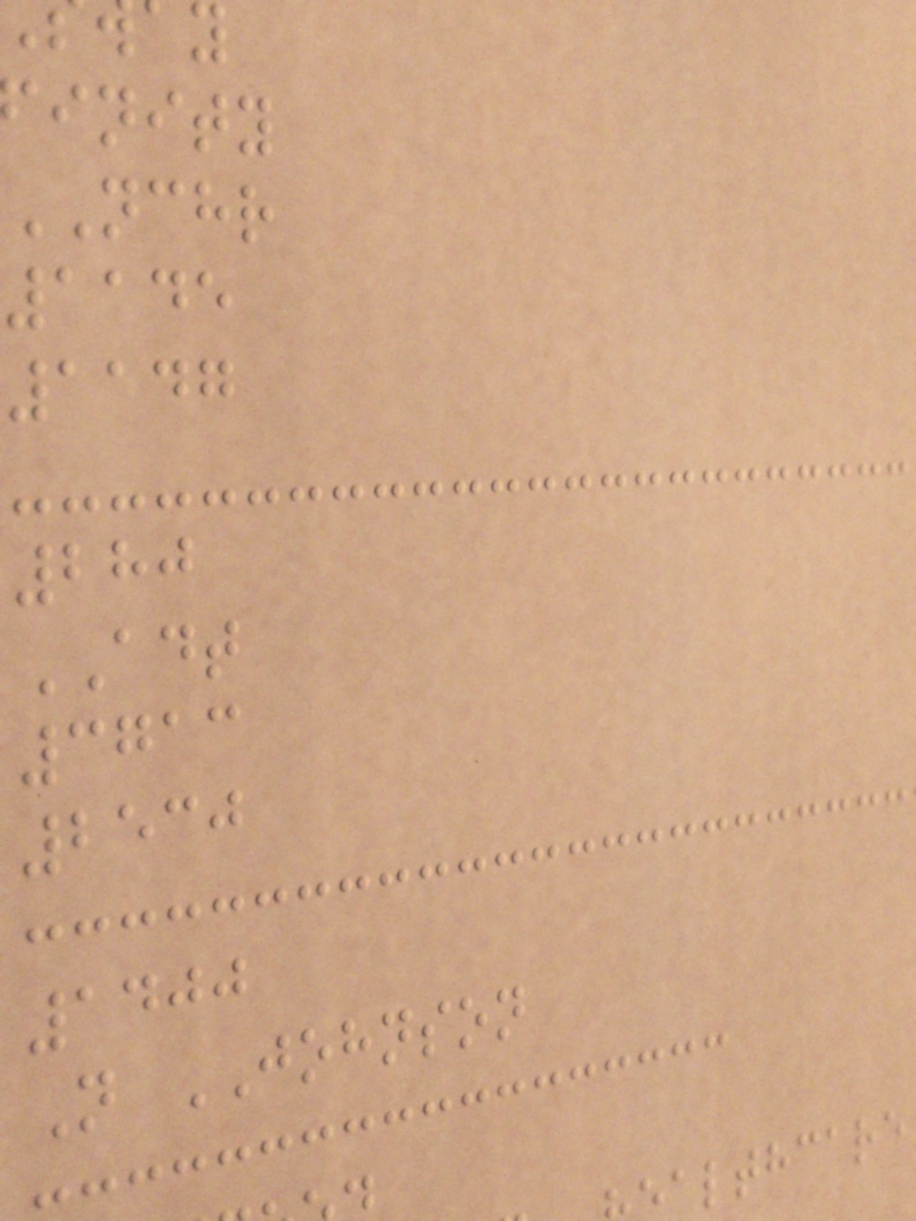inity
NCHR
1145
1147
280
ADT
3713
2530
1400
N JOHNSON
althcare
